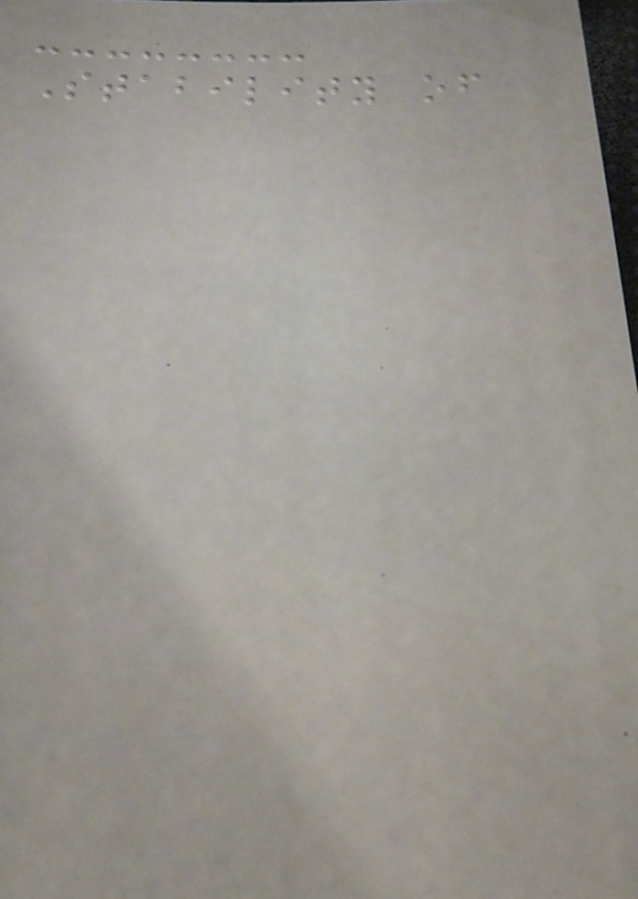Stability of
